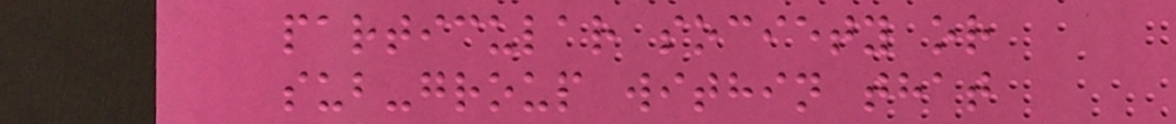particular society or
sub-group within that
